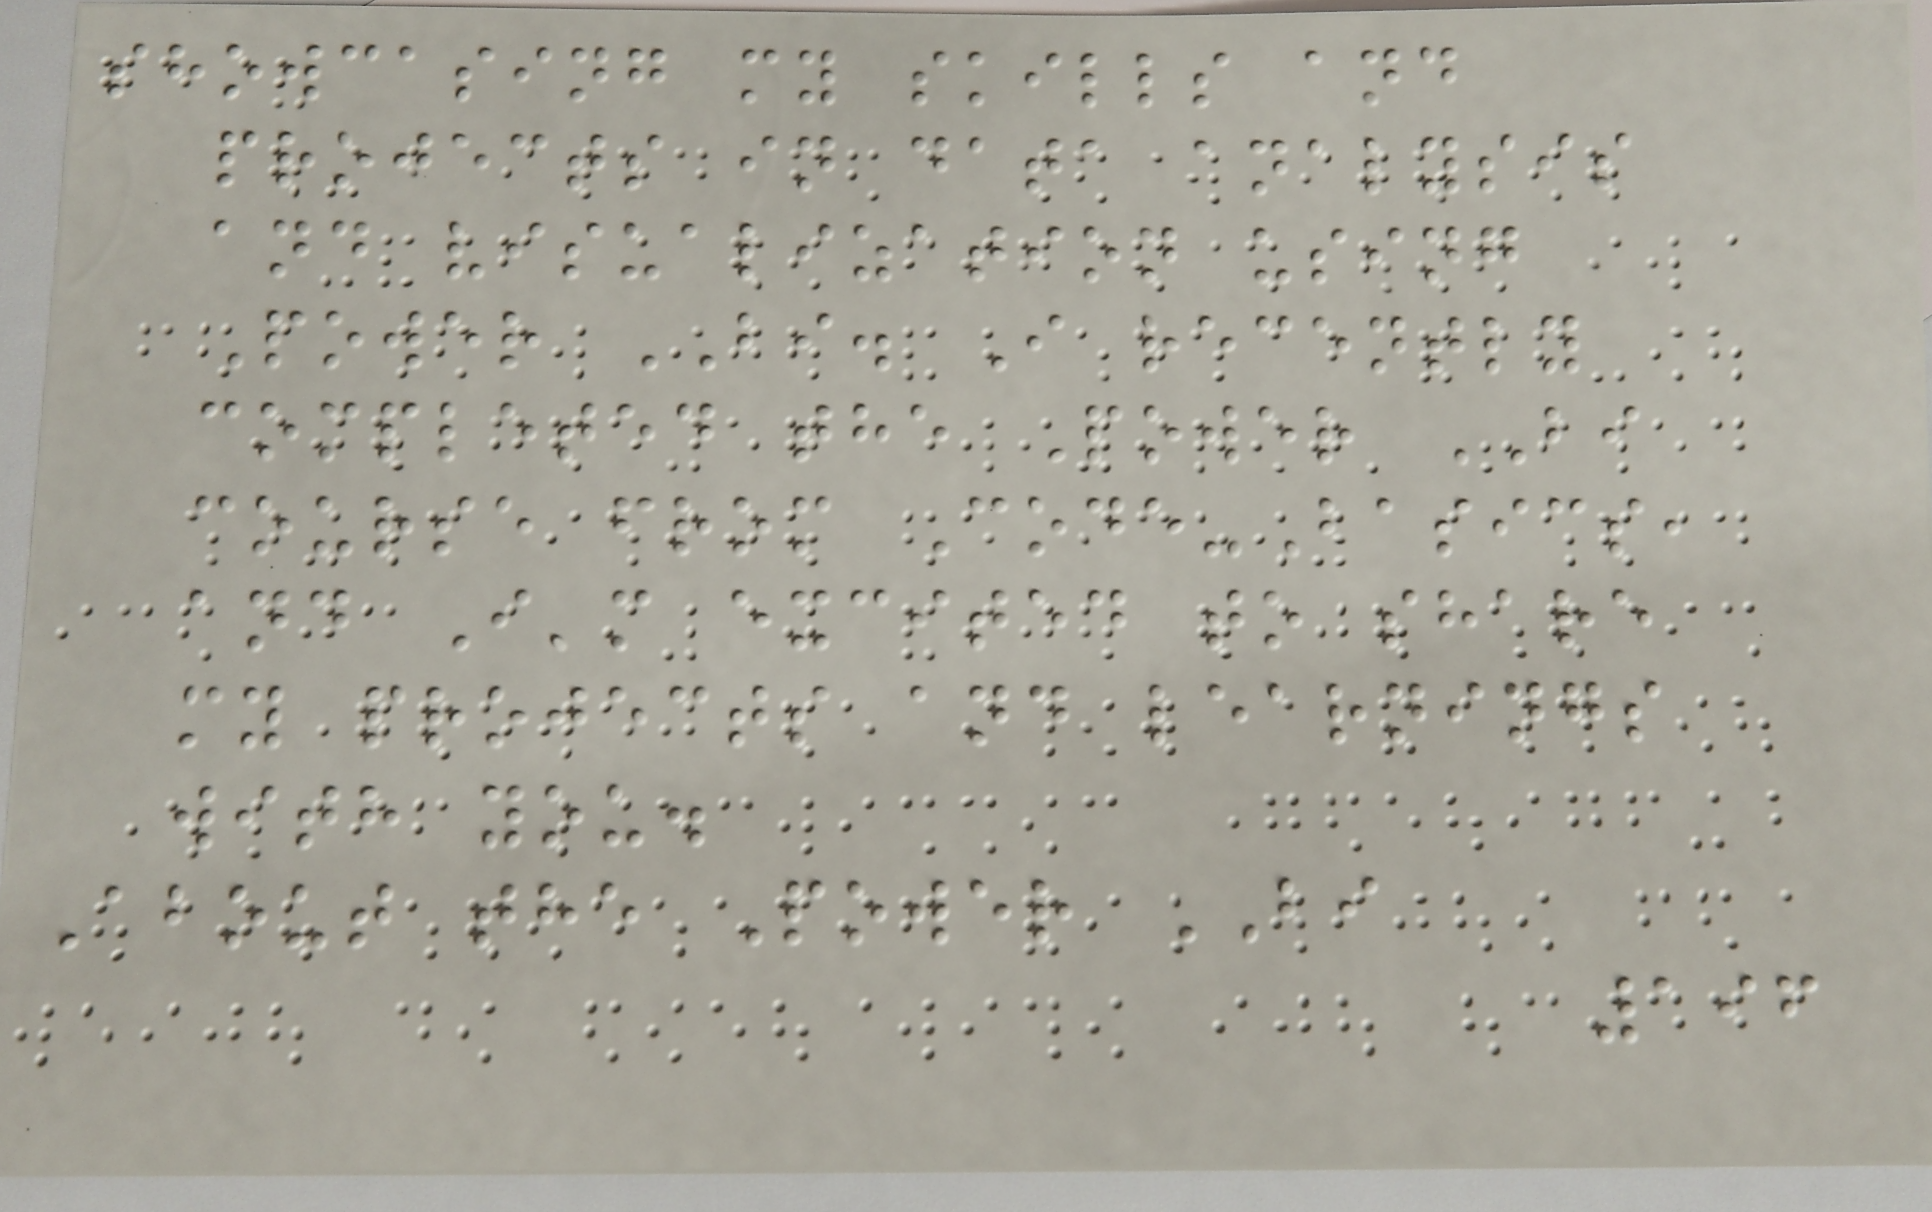showcasing my skills and
projects in data analysis
and visualization using
Power BI. I recently
completed the Power BI
course from Code-Basics,
and I'm excited to share
my projects and learnings
with you.
About the Power BI
196
